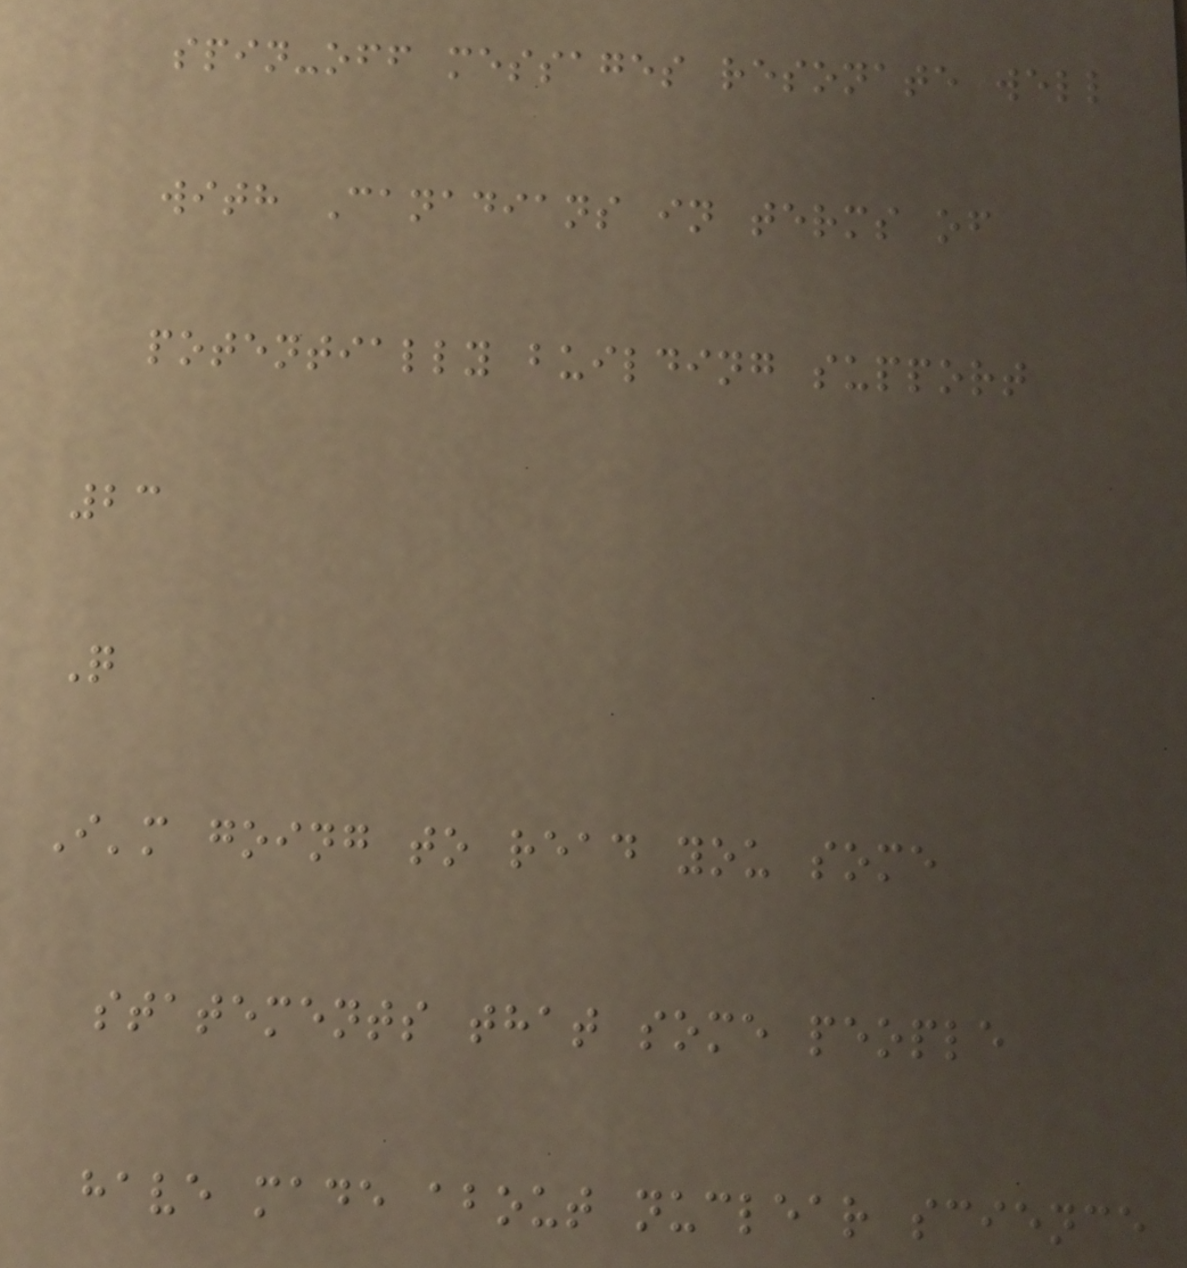spin-off messages resonate well
with Canadians in terms of
potentially building support
23
Q
I'm going to read you some
statements that some people
have made about nuclear science
